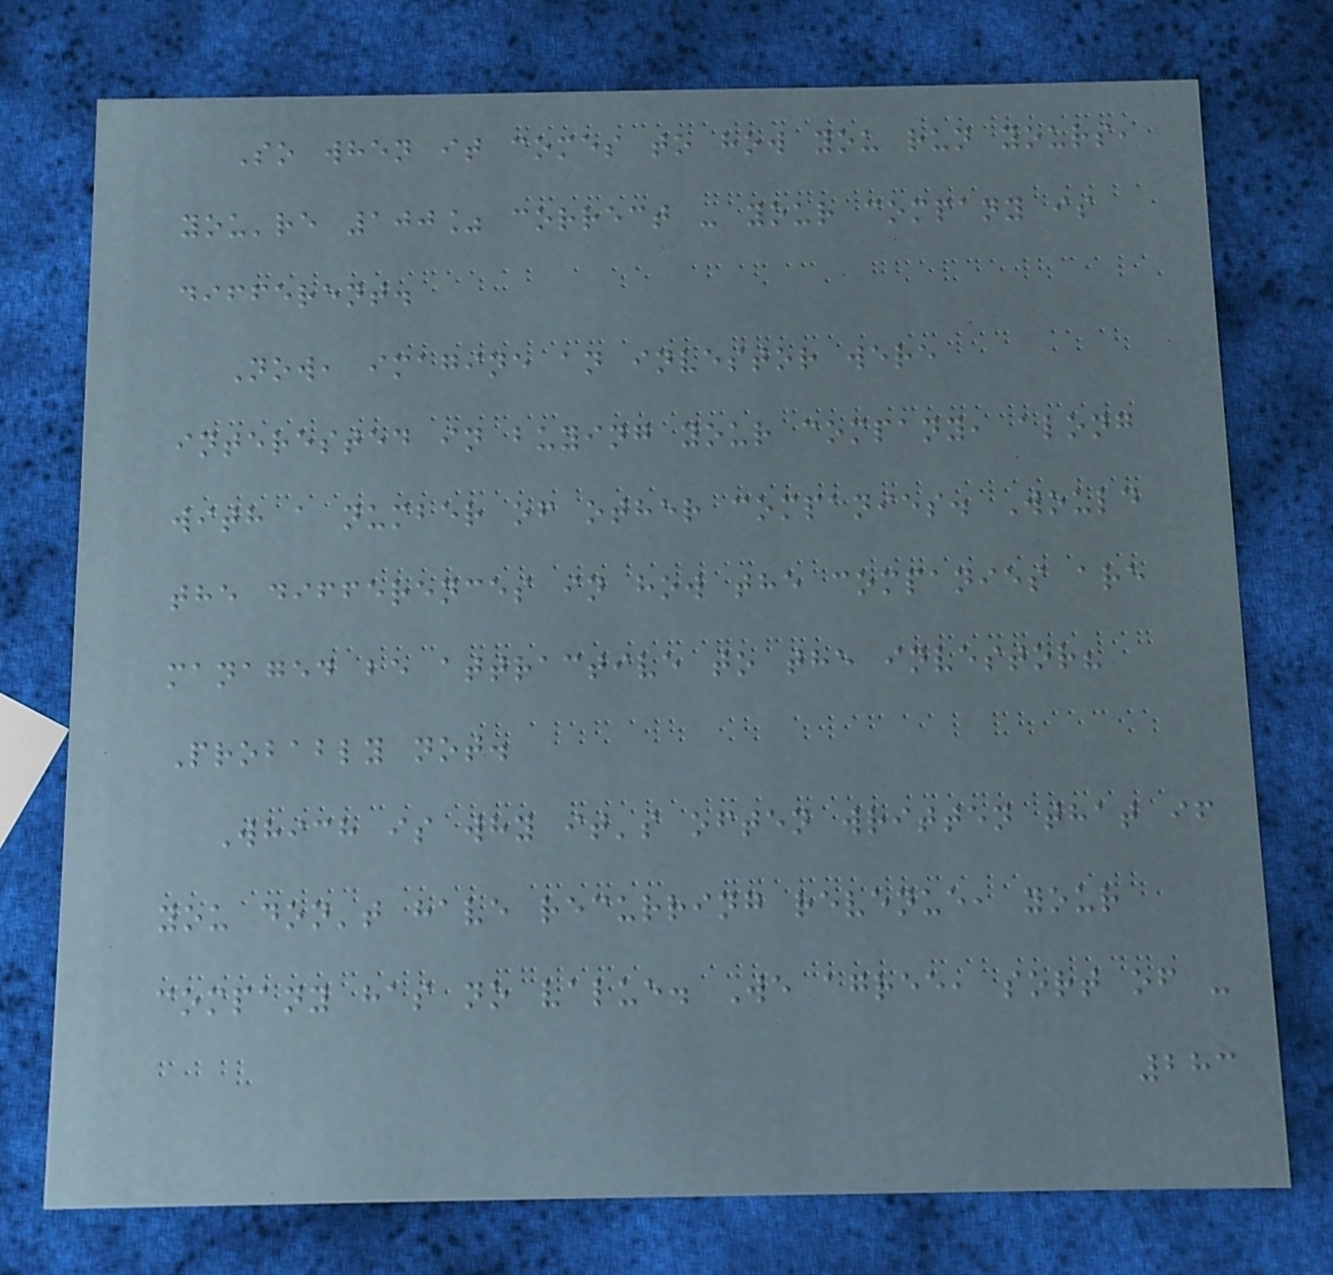So when it comes to how you run yours,
you're 100% correct - your company is
different.
Now, imagine an investor were
interested in buying your company, along
with a number of other companies. Would
the differences in how the companies are
managed be attractive to the investor?
Probably not.
Which is why it's often written that if
you don't have recurring revenue, your
company has no value. We agree, sort of -
283
